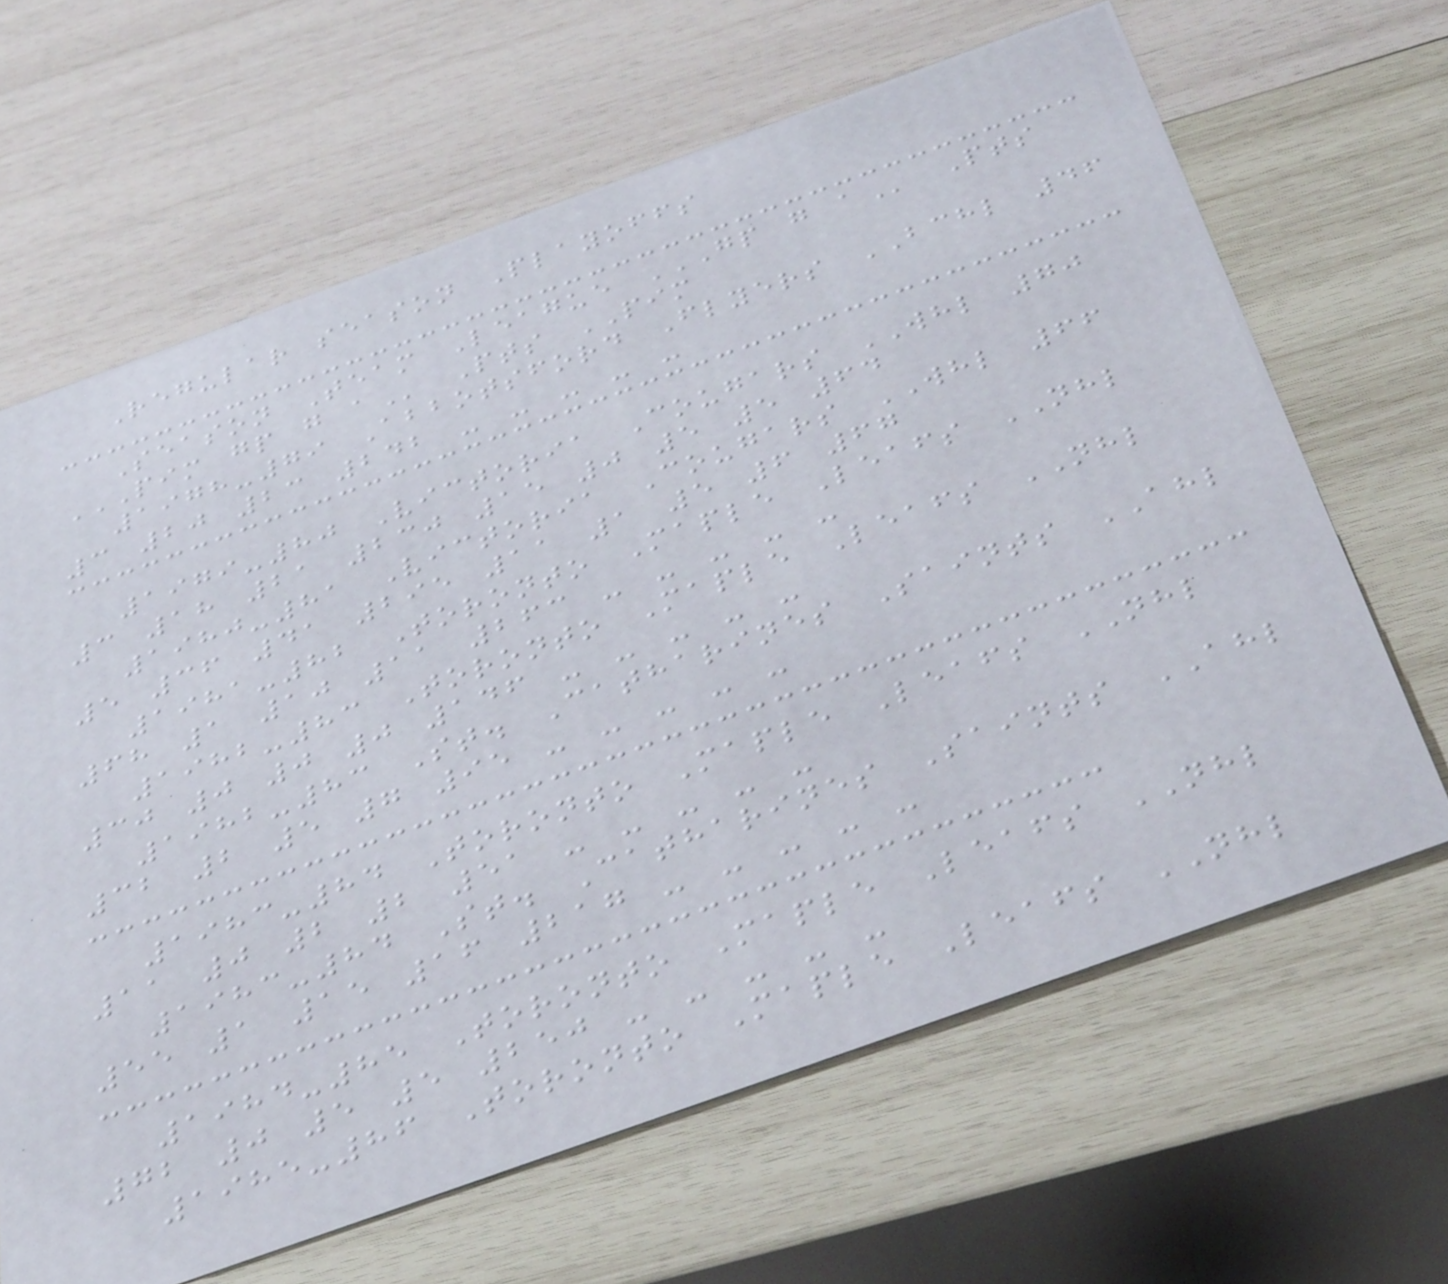Regular season Playoffs
Season Team League GP G A Pts
PIM GP G A Pts PIM
1978-79 Abbotsford Flyers BCHL 46
3 20 23 242 - - - - -
1979-80 Victoria Cougars WHL 70
3 18 21 230 15 0 5 5 64
1980-81 Victoria Cougars WHL 66
5 36 41 295 11 1 5 6 67
1981-82 Toronto Maple Leafs NHL
68 1 10 11 263 - - - - -
1982-83 Toronto Maple Leafs NHL
30 0 0 0 146 - - - - -
1982-83 St. Catharines Saints AHL
32 2 5 7 95 - - - - -
1983-84 Toronto Maple Leafs NHL
11 0 2 2 51 - - - - -
1983-84 St. Catharines Saints AHL
55 1 15 16 217 - - - - -
1984-85 Toronto Maple Leafs NHL
72 0 5 5 250 - - - - -
1985-86 Toronto Maple Leafs NHL
